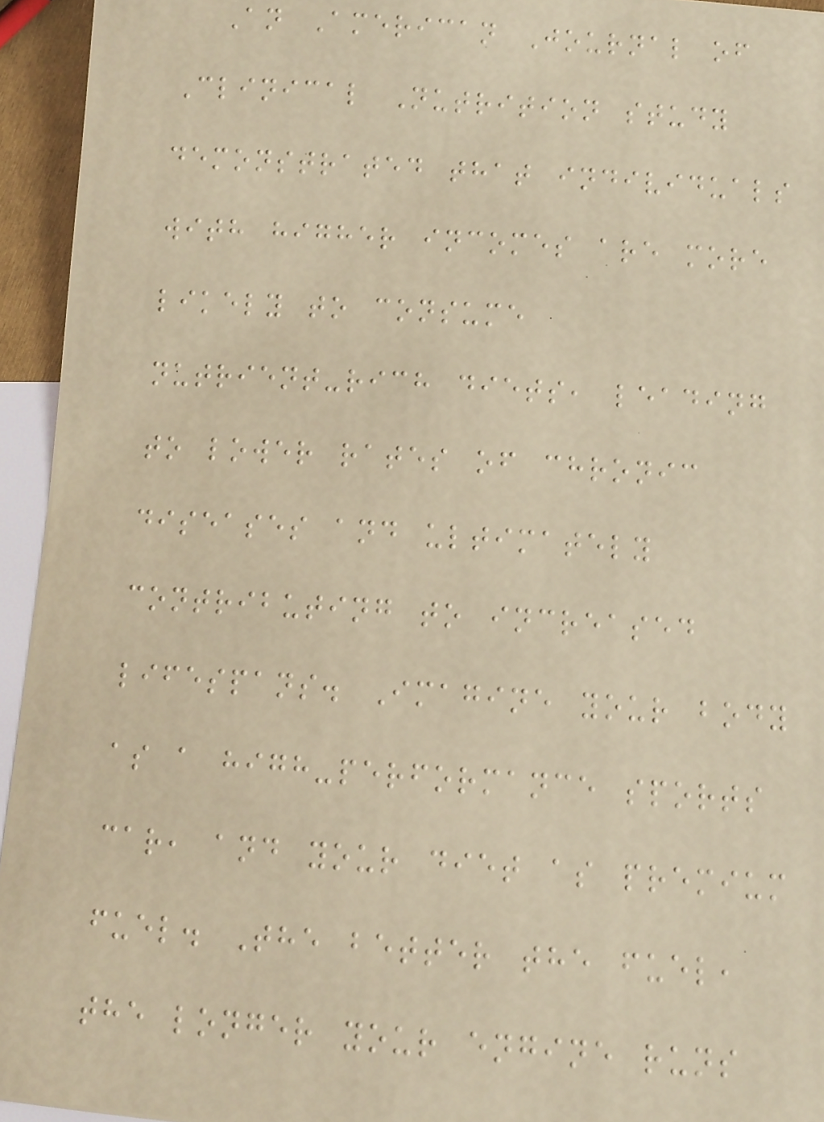An American Journal of
Clinical Nutrition study
demonstrated that individuals
with higher incomes are more
likely to consume
nutrient-rich diets, leading
to lower rates of chronic
diseases and ultimately
contributing to increased
lifespans. Imagine your body
as a high-performance sports
car, and your diet as premium
fuel. The better the fuel,
the longer your engine runs
